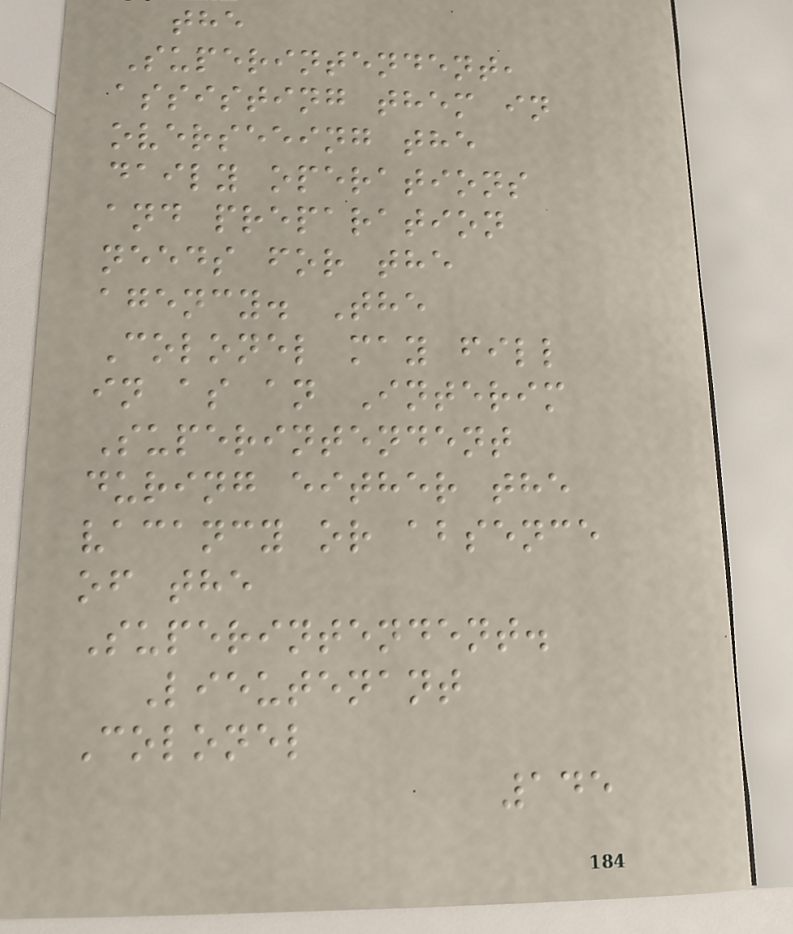the
Superintendent,
assisting them in
overseeing the
daily operations
and preparation
needs for the
agency. The
Colonel may fill
in as an Interim
Superintendent
during either the
vacancy or absence
of the
Superintendent.
Lieutenant
Colonel
145
